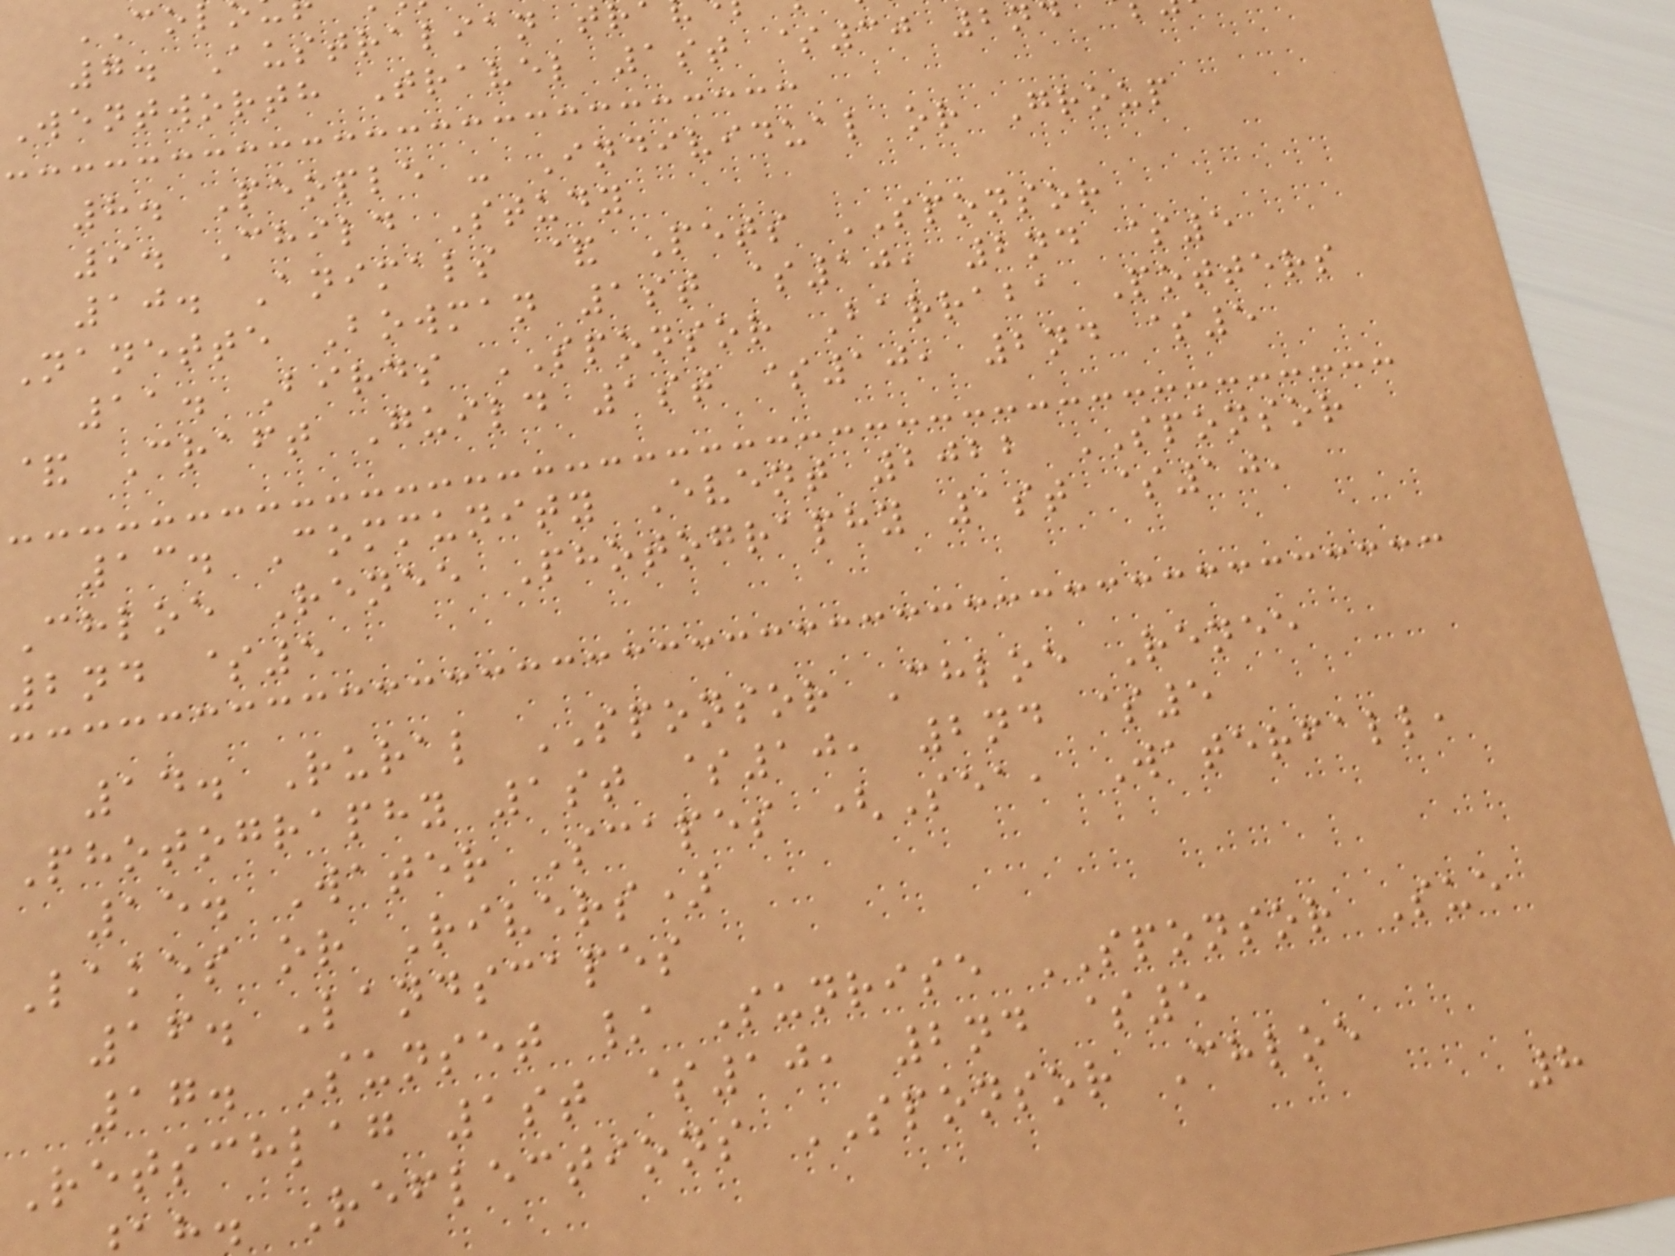7. Australian t
Wentworth Travel 1st $30 2n
8. People - Individual or Group
9. Child Study
10. Animals & Pets SPONSOR
Nanette Bowman 1st $10, 2nd $5
11. Birds SPONSOR Barraba Potters
& Craft Guild 1st $10, 2nd $5
13. Community Event 2022 SPONSOR
Chloe Renee Photography 1st $10,
2nd $5
14. Rural SPONSOR Chloe Renee
Photography 1st $10, 2nd $5
15. Water Scapes (Sea, Waterfall,
Lakes or Rivers)
16. Landscapes
17. Sunset / Sunrise SPONSOR Sue
Retschlag 1st $10, 2nd $5
. Reflections SPONSOR Chloe
8
